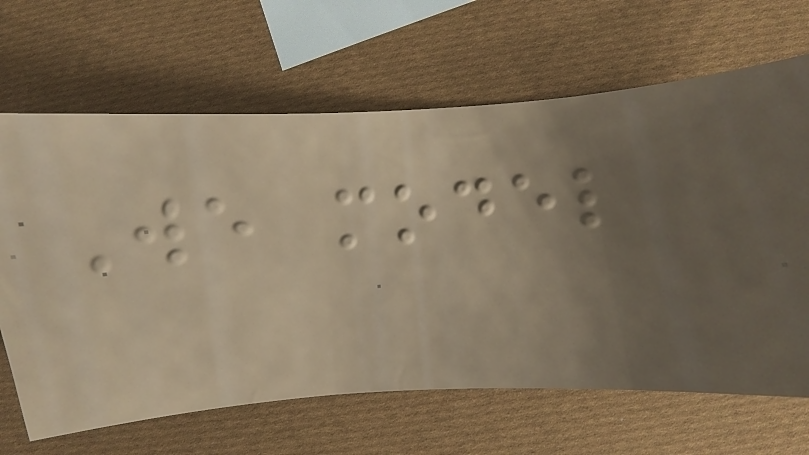We model
